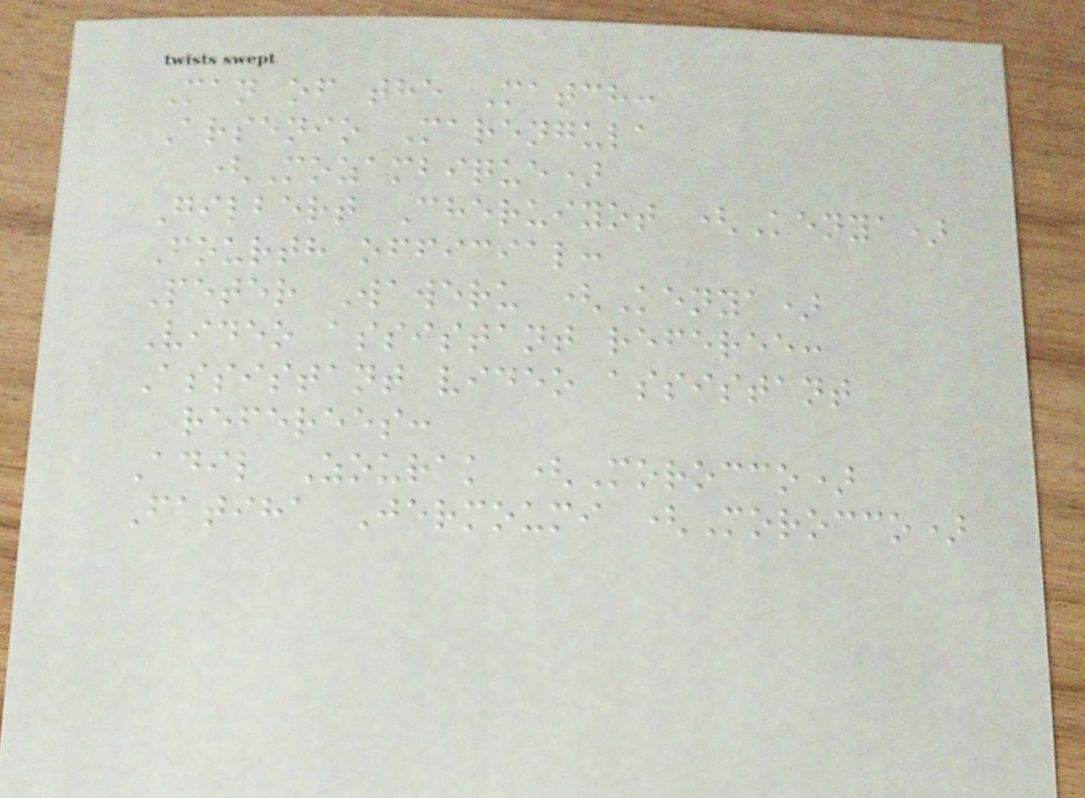Man of the Match:
Arsenio Marengula
(Mozambique)
Gilbert Cheruiyot (Kenya)
Fourth official:
Peter Waweru (Kenya)
Video assistant referee:
Assistant video assistant
referees:
Adil Zourak (Morocco)
Fatiha Jermoumi (Morocco)
